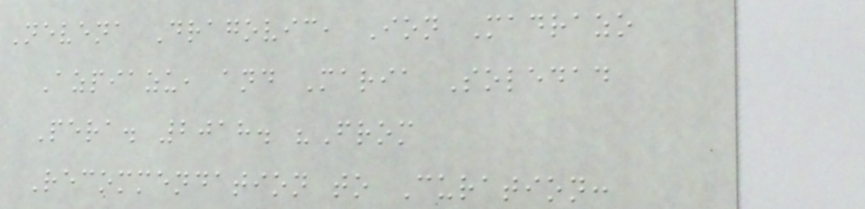Nevena Dragovic, Ion Madrazo
Azpiazu, and Maria Soledad
Pera. 2018. "From
Recommendation to Curation:
